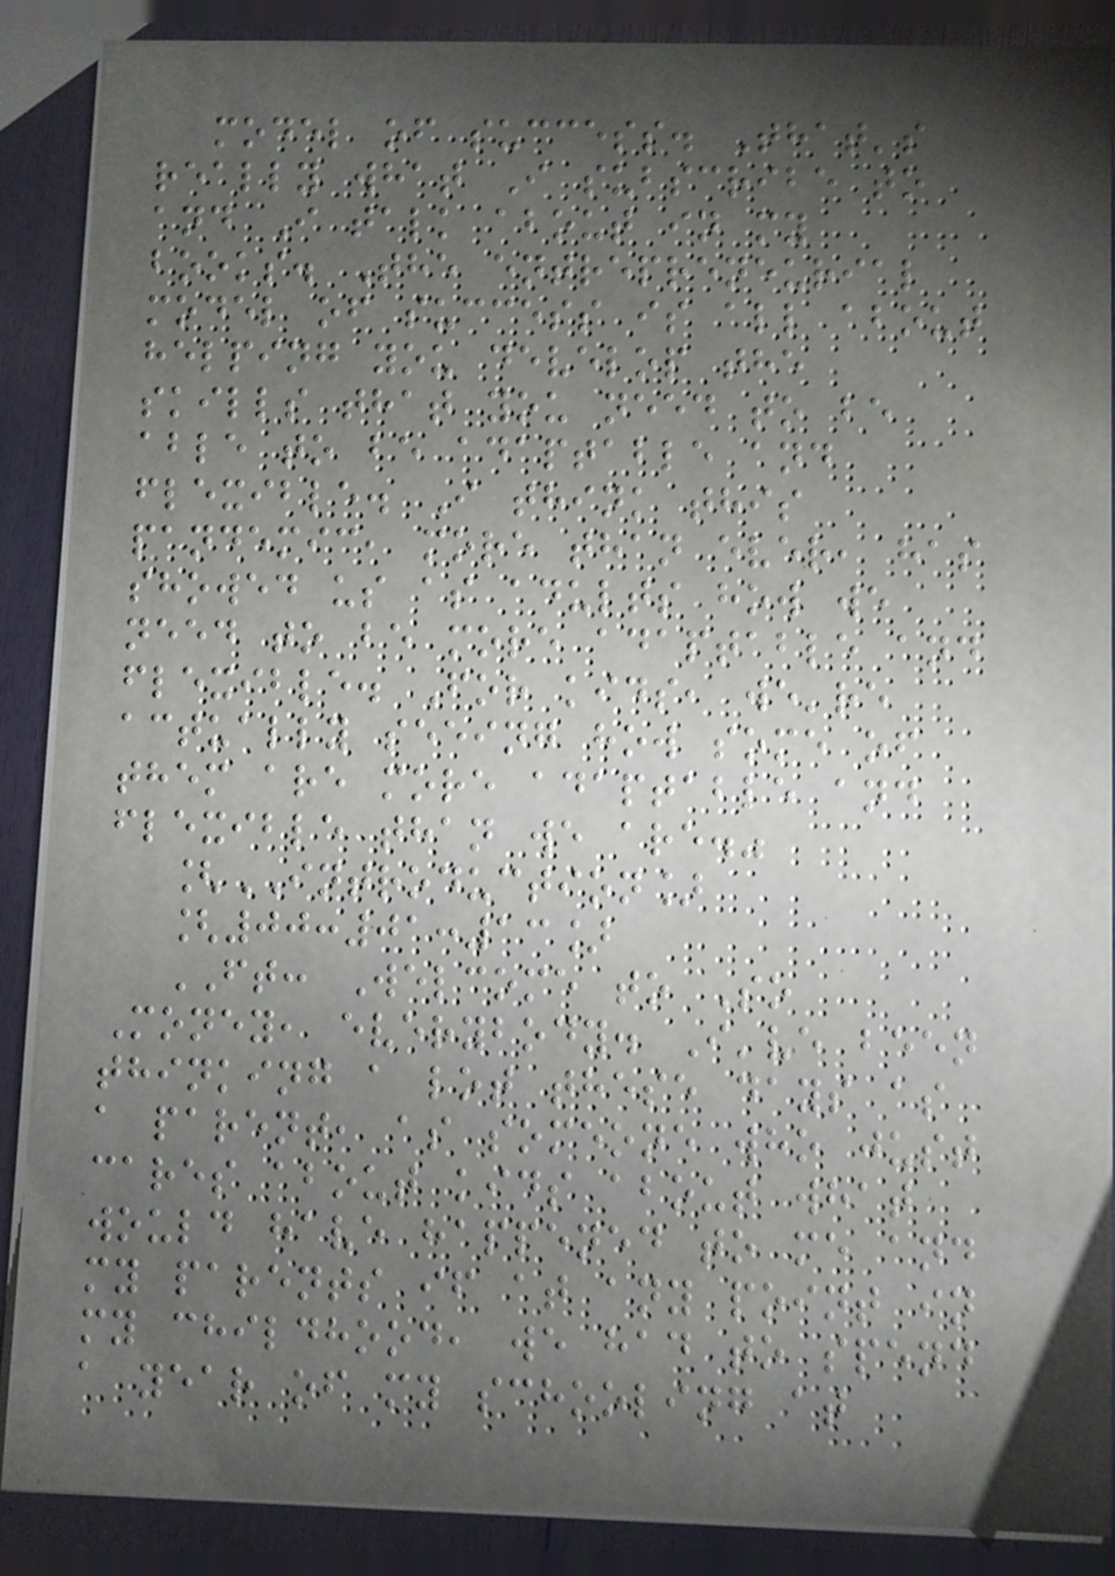model of success. That's
really what I subscribe to
and I talk about in my
books. The entrepreneurial
model of success is all about
helping you develop the
skills that you need to be
able to be adaptable and
flexible. I think this
pandemic, more than ever, has
showed us as adults how we
need to be more adaptable and
flexible. For kids, we're
actually seeing how some of
them are more adaptable and
flexible than we are."
[INTRODUCTION]
[00:01:13]
FT: Welcome to So
Money, everybody. I've been
thinking a lot these days as
a parent, as someone who just
cares about kids about what
would have happened to me and
my parents if at any point in
my childhood, we had to spend
a year of my schooling at
